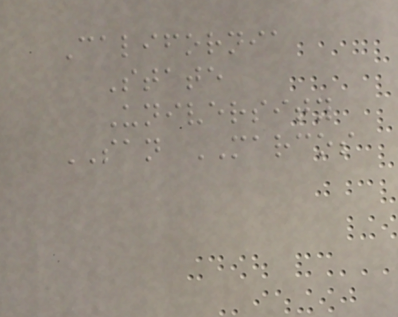California
State
University
SAN MARCOS
